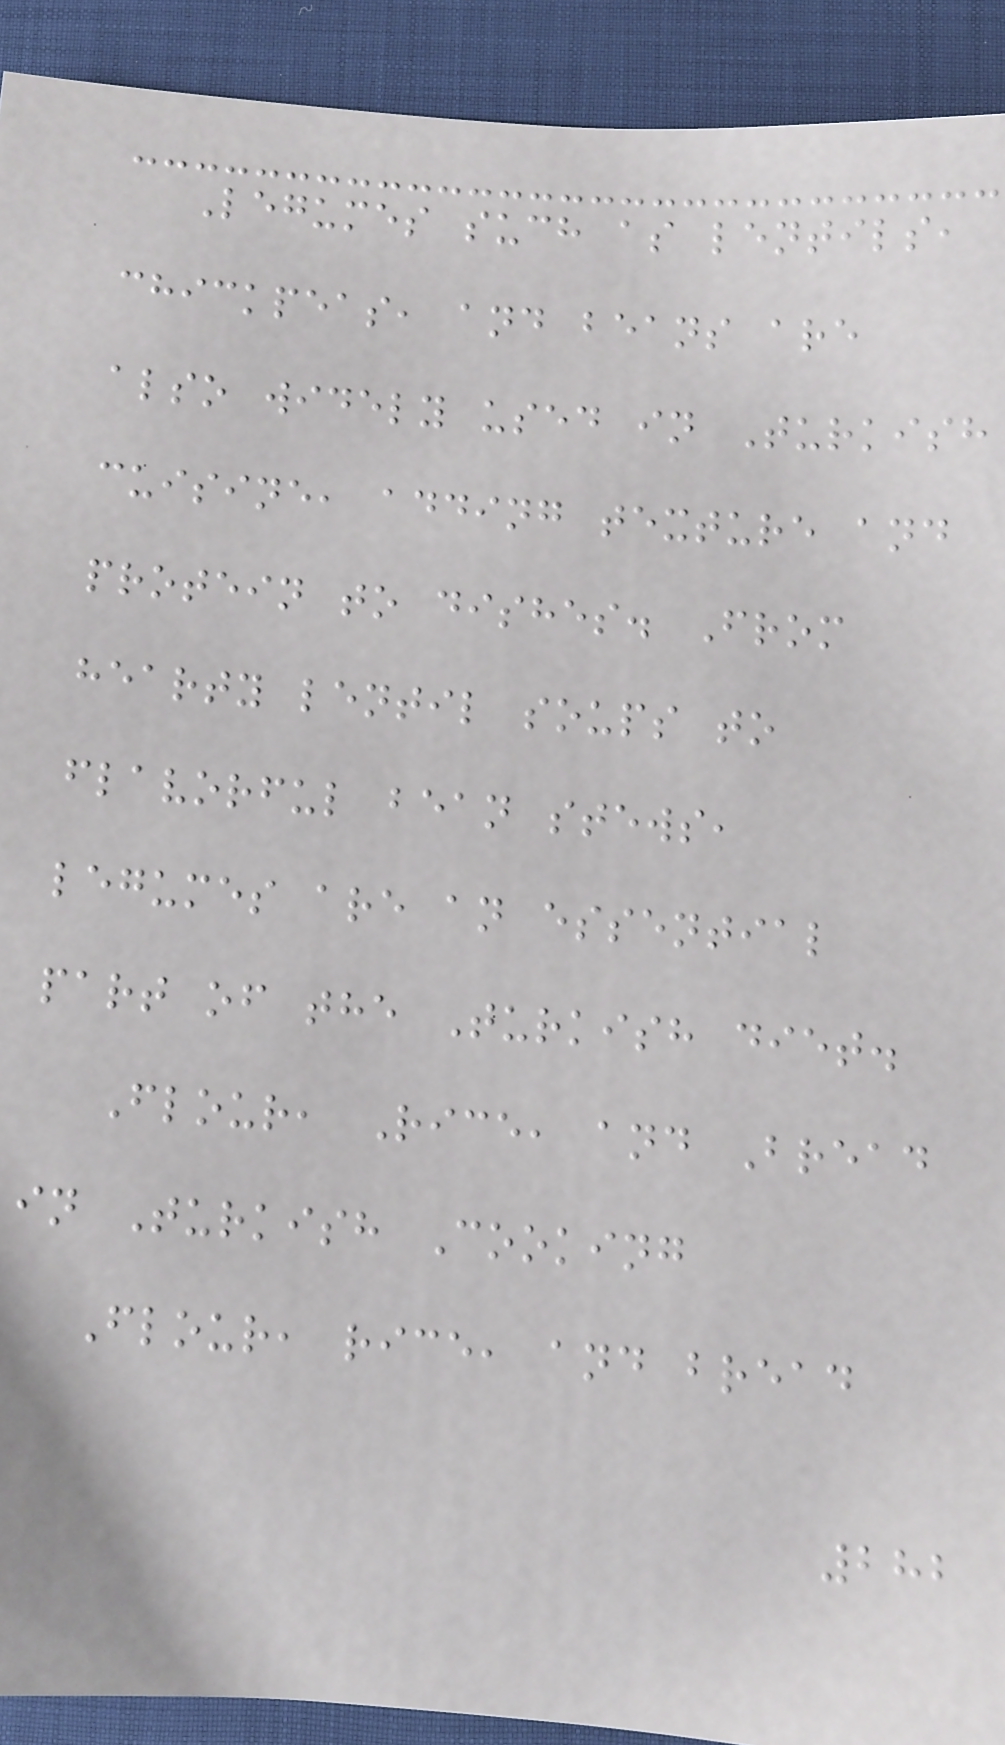Legumes such as lentils,
chickpeas, and beans are
also widely used in Turkish
cuisine, adding texture and
protein to dishes. From
hearty lentil soups to
flavorful bean stews,
legumes are an essential
part of the Turkish diet.
Flour, Rice, and Bread
in Turkish Cooking
Flour, rice, and bread
282
